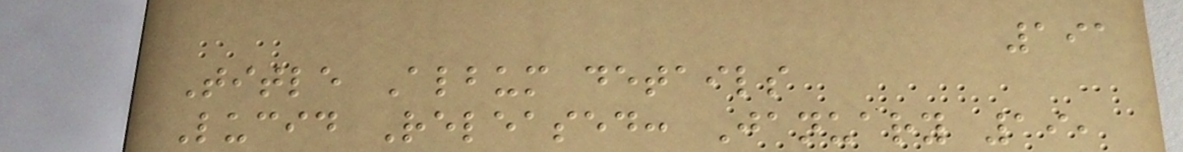191
Title Album details
Lucid Released: January 19,
